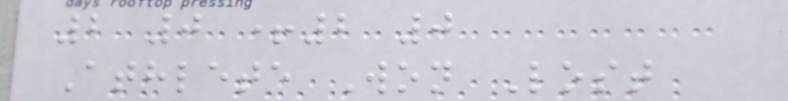2 0 +2 0
Athlete Won Lost
